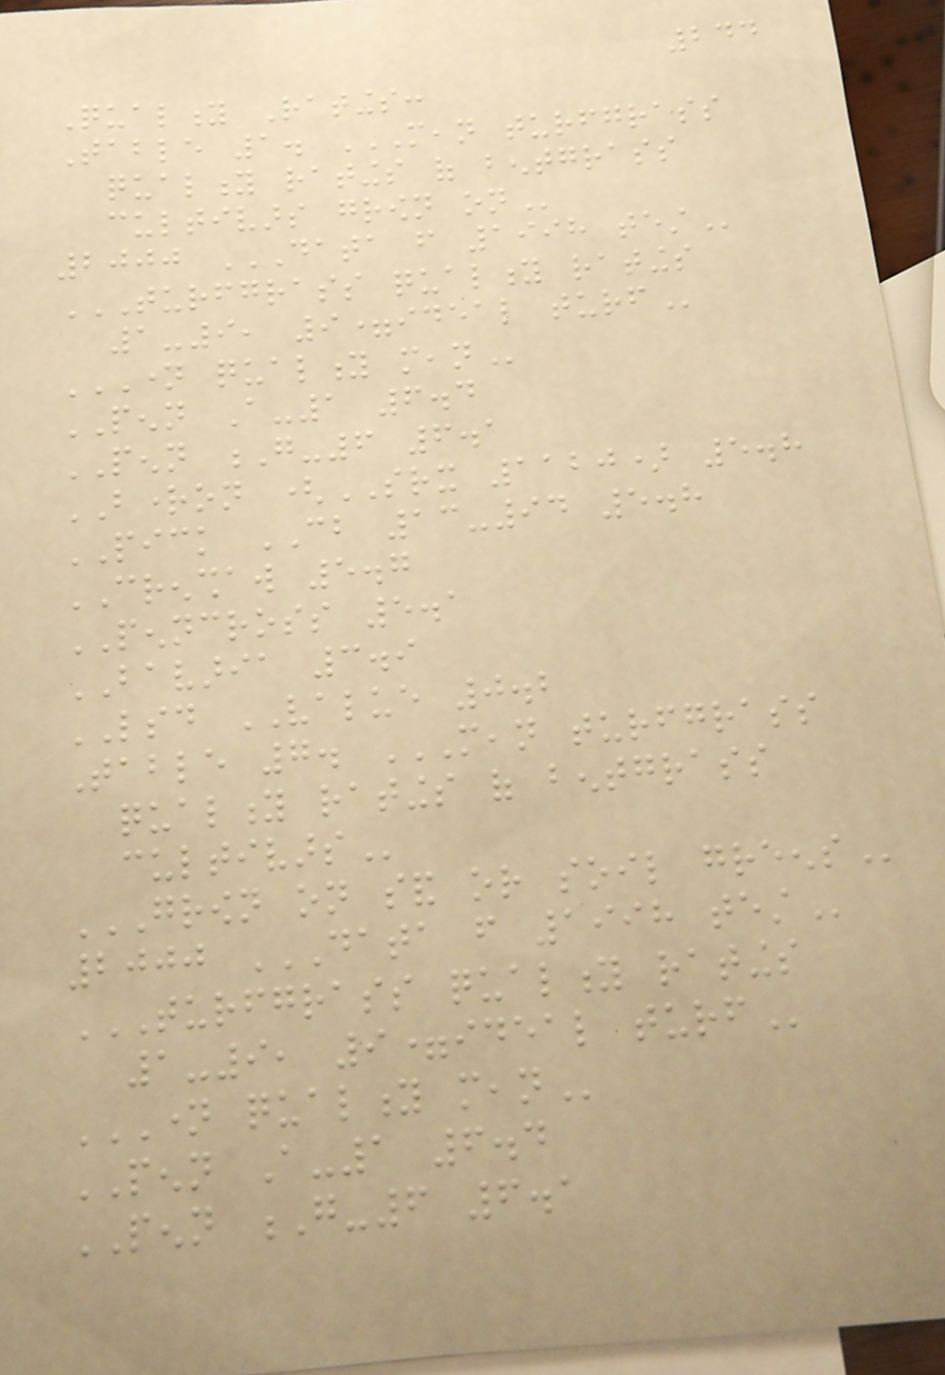244
Quality Ratings:
Table 1. MEAN TURFGRASS
QUALITY RATINGS OF BENTGRASS
CULTIVARS GROWN ON
2000 DATA FROM 1998 TEST
TURFGRASS QUALITY RATINGS
1-9, 9=IDEAL TURF
NAME QUALITY MEAN
PENN A-1 6.4
PENN G-6 6.1
BRIGHTON (SRX 1120) 5.8
PICK CB 13-94 5.8
CRENSHAW 5.7
PENNCROSS 5.1
BAVARIA 3.9
LSD VALUE 0.2
Table 7. MEAN TURFGRASS
QUALITY RATINGS OF BENTGRASS
CULTIVARS
GROWN ON SAND OR SOIL GREENS
2000 DATA FROM 1998 TEST
TURFGRASS QUALITY RATINGS
1-9, 9=IDEAL TURF
NAME QUALITY MEAN
PENN A-1 6.4
PENN G-6 6.1
